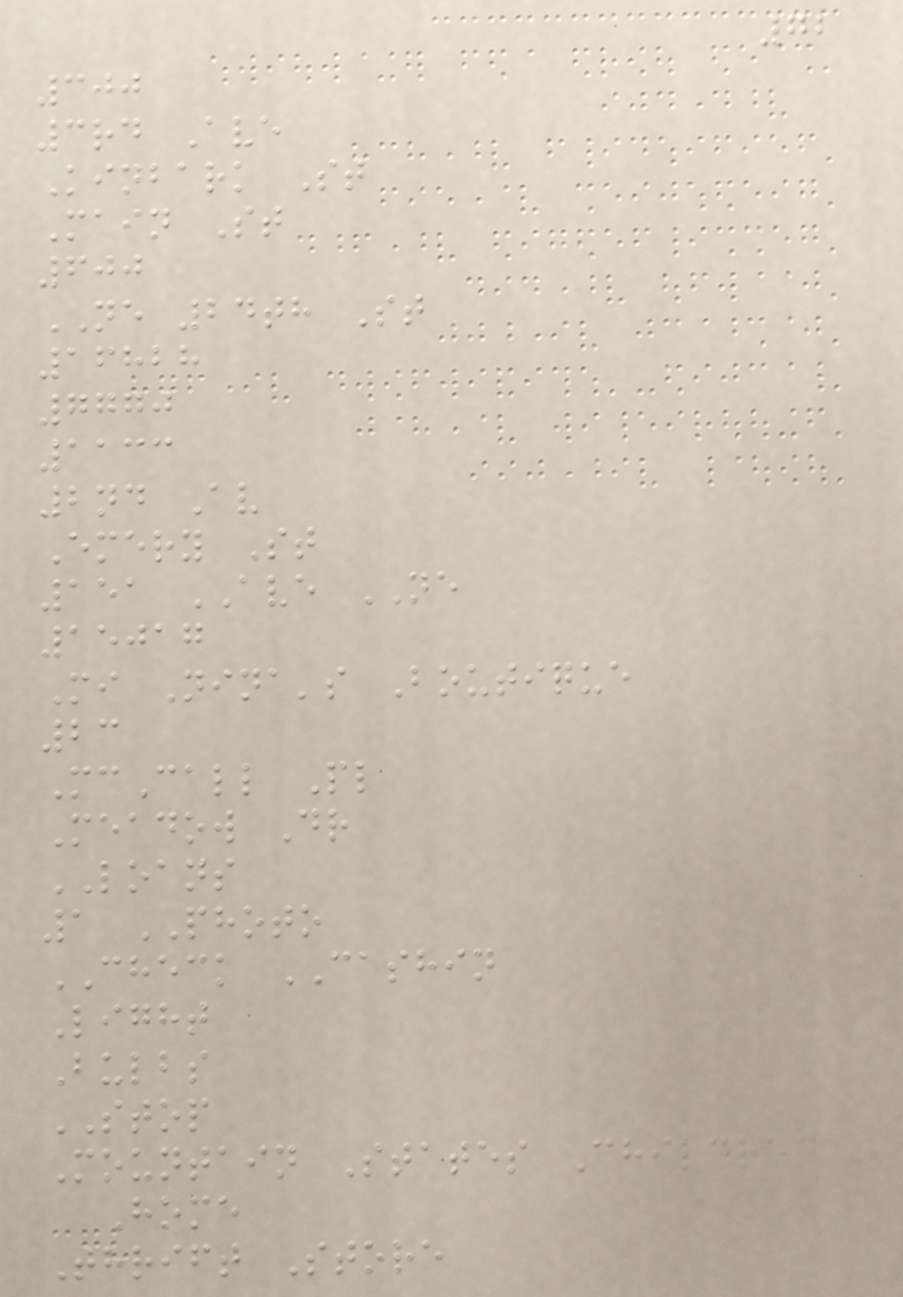72
300
3rd Ave
Kinbark St
Main St
600
NE 24th St
16828
7770
1133
2nd Av
Emery St
151 AVE NE
15017
Mi Nina's Boutique
23
McCall Pl
Meadow Dr
LOANS
1 PHOTO
CHECK CASHIN
Light
Bulbs
STOP
Mountain States Children's
Home
Thrift Store
